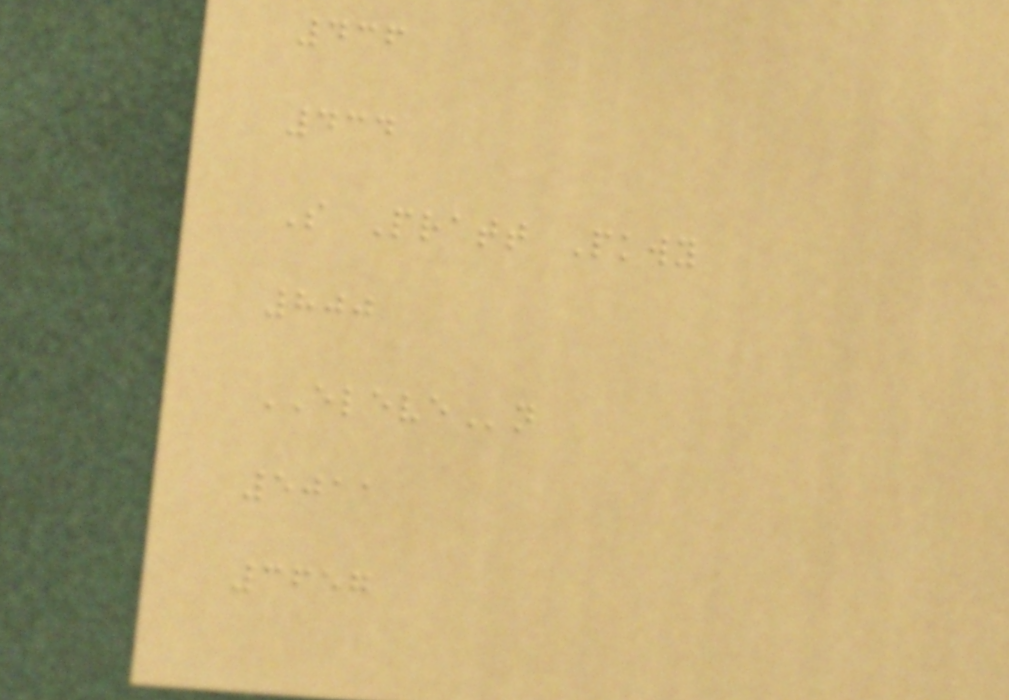436
434
S Pratt Pkwy
800
ELEVEn
5011
3657
